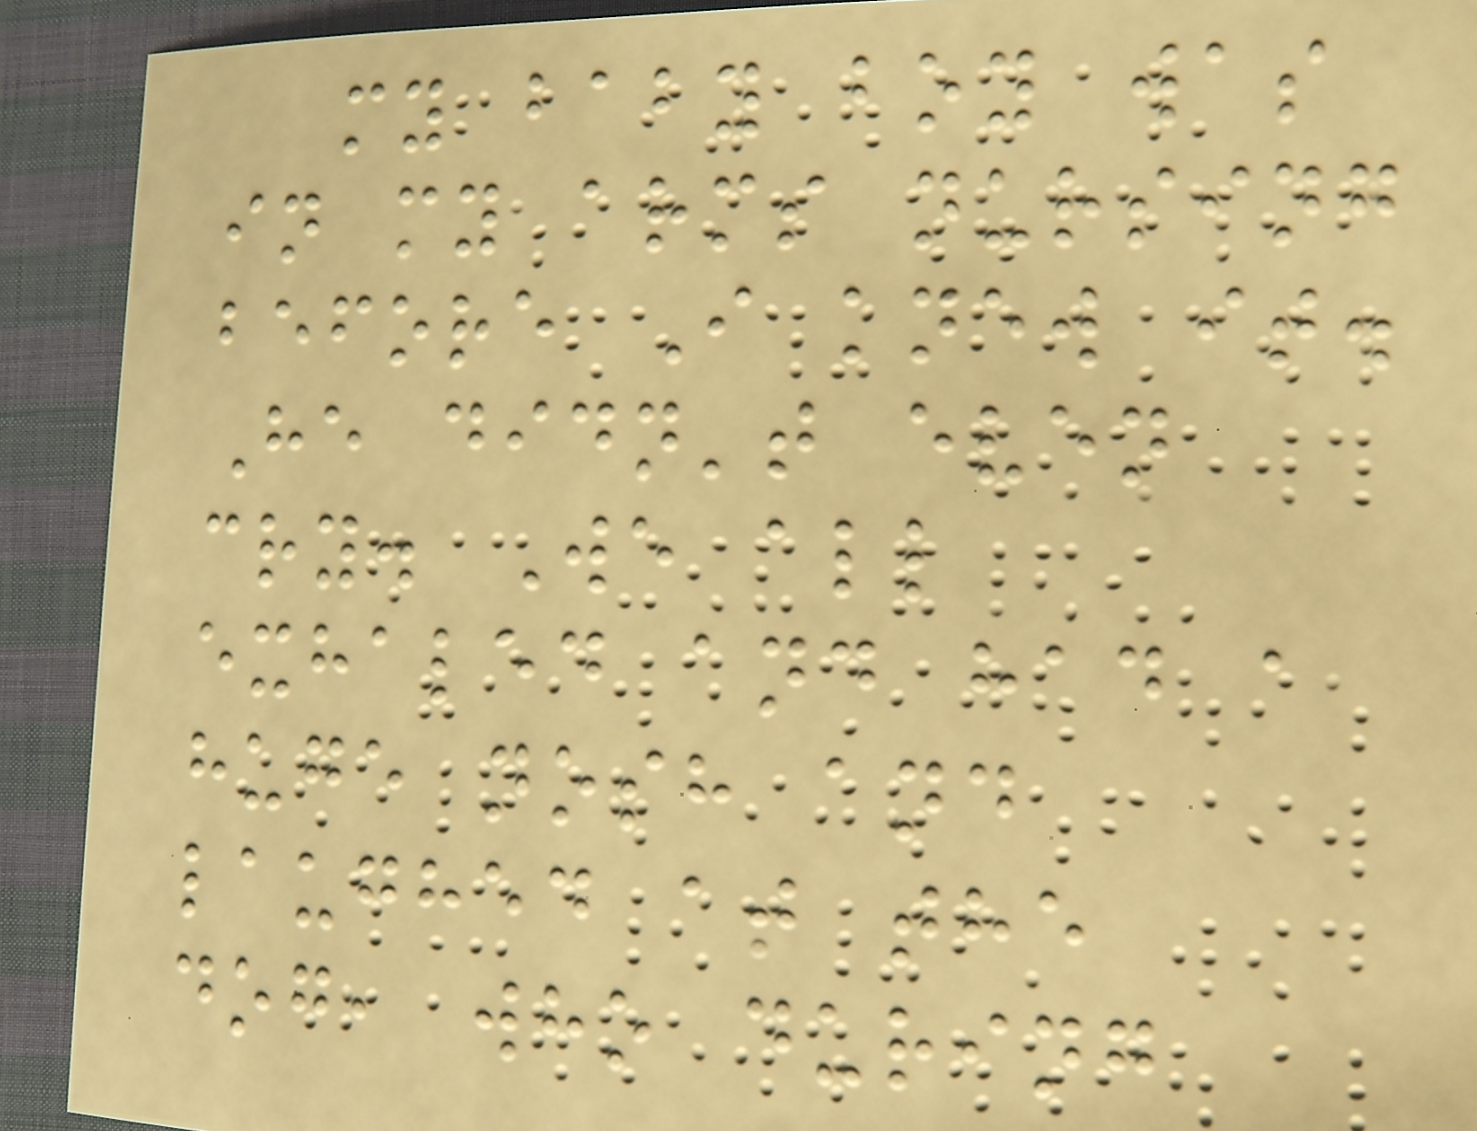my baby boy was
in my arms nursing
before I knew it.
He didn't even
cry. We all
exhaled and had a
huge nosh and
laughed at the
dog, who during
